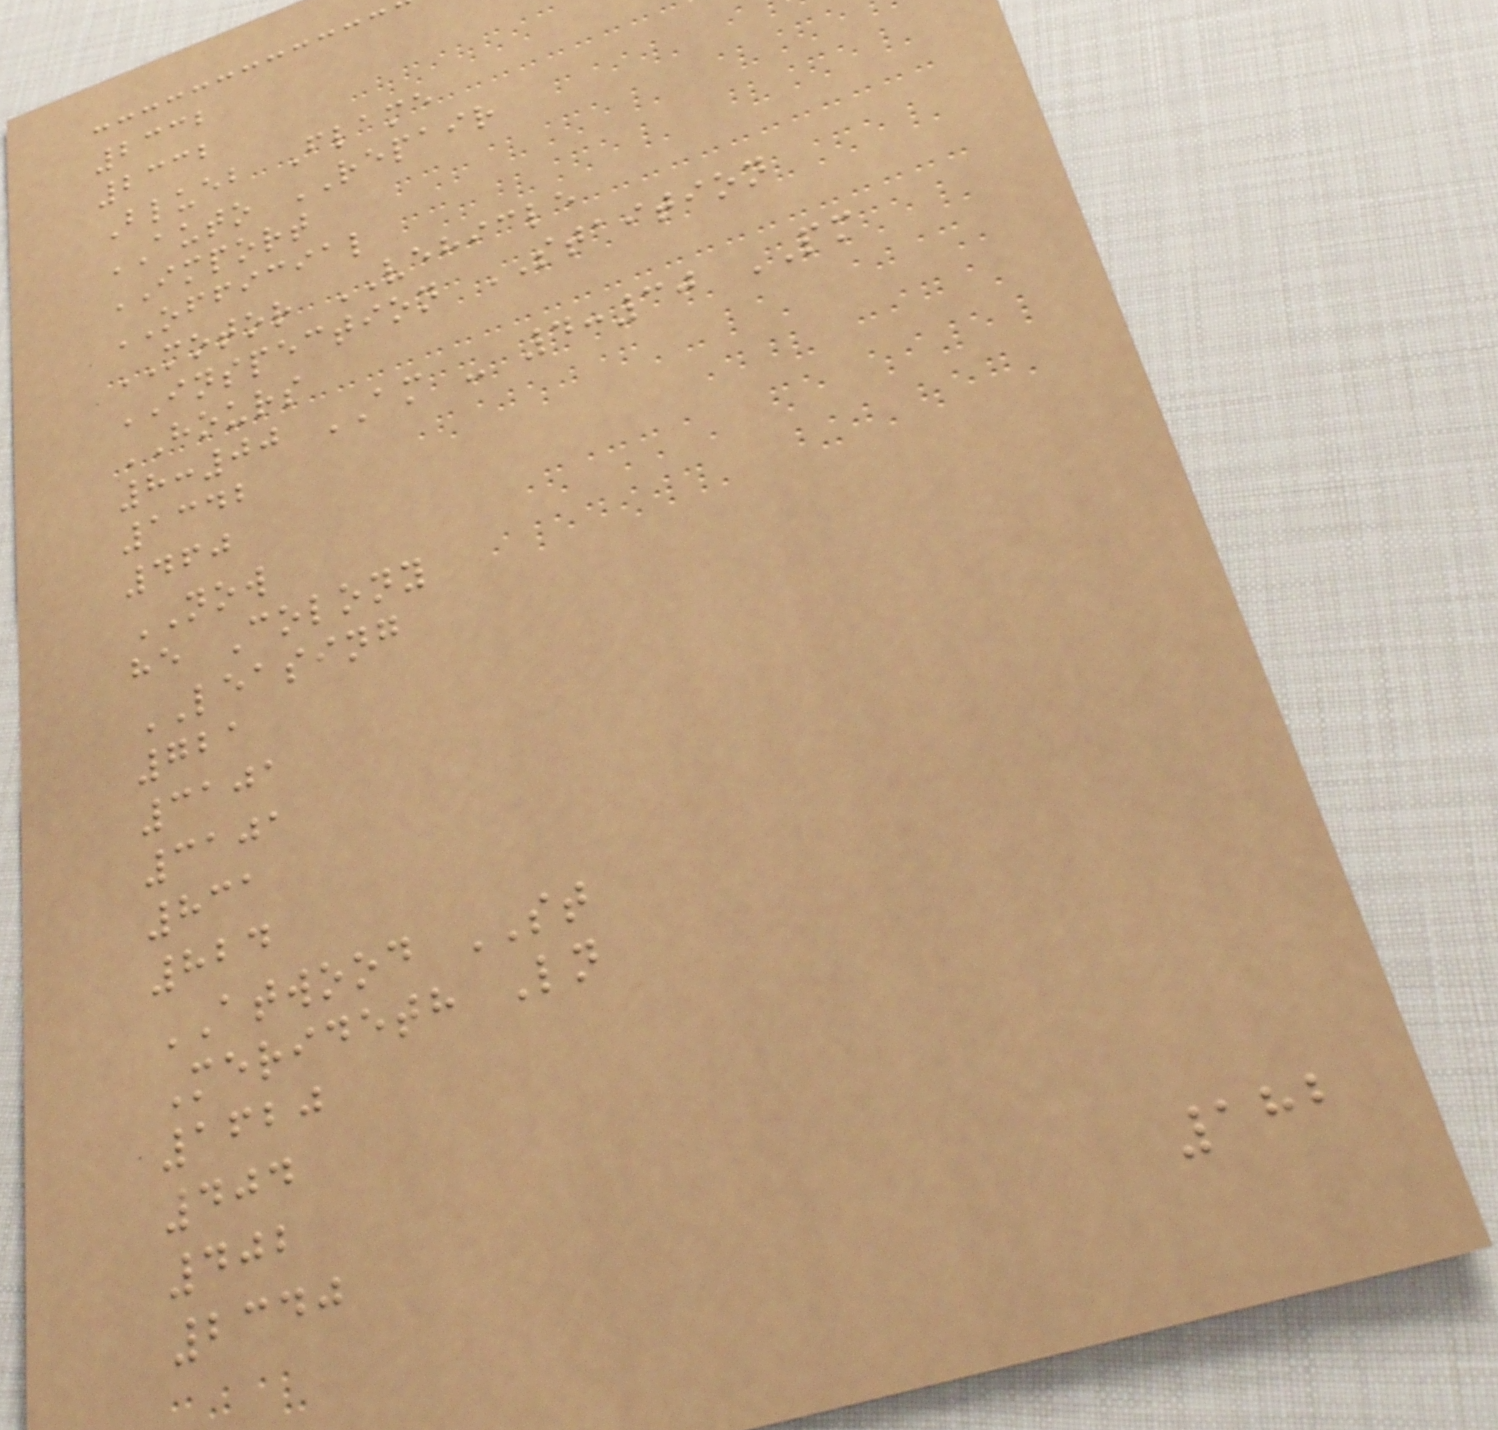2332
2332
Blueb Flame
AUTO REPAIR
IMPORT
OFFICIAL
MOTOR VEHICLE
INSPECTION STAITION
HOURS
8:00 AM - 4:30 PM
1342
460
NOW
he Colony
LEASING
721
3101
3101
831
824
ATWOOD ST
Merideth Ln
1620
404
402
2340
182
